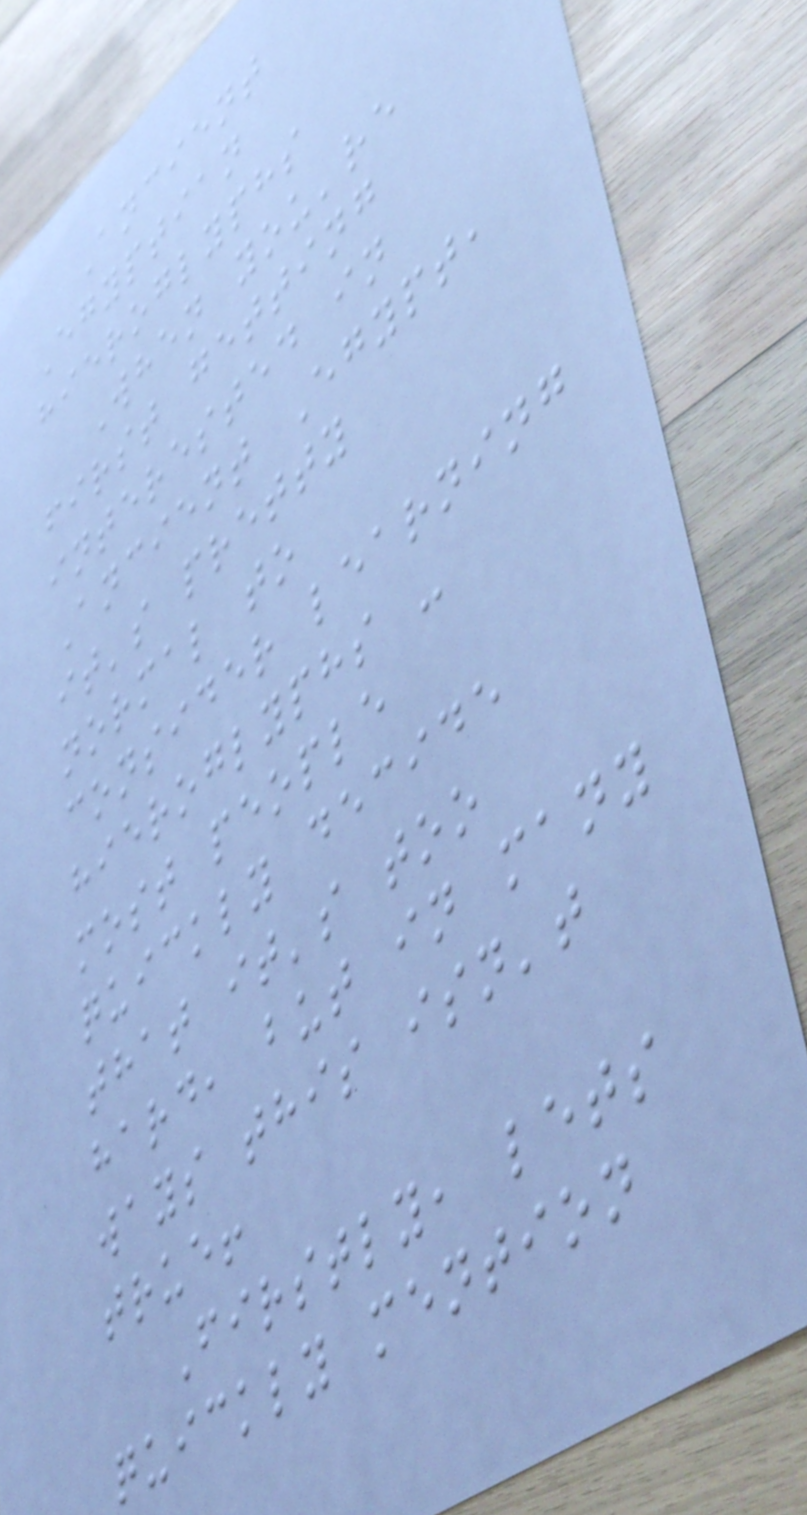Ancient
Egyptian
hieroglyphs
When you're
first getting
interested in
Ancient Egypt,
it's pretty
normal to
consider learning
hieroglyphs -
most people
quickly decide
that it's too
hard, but in many
ways this isn't
true!
Firstly, lets
quickly mention
